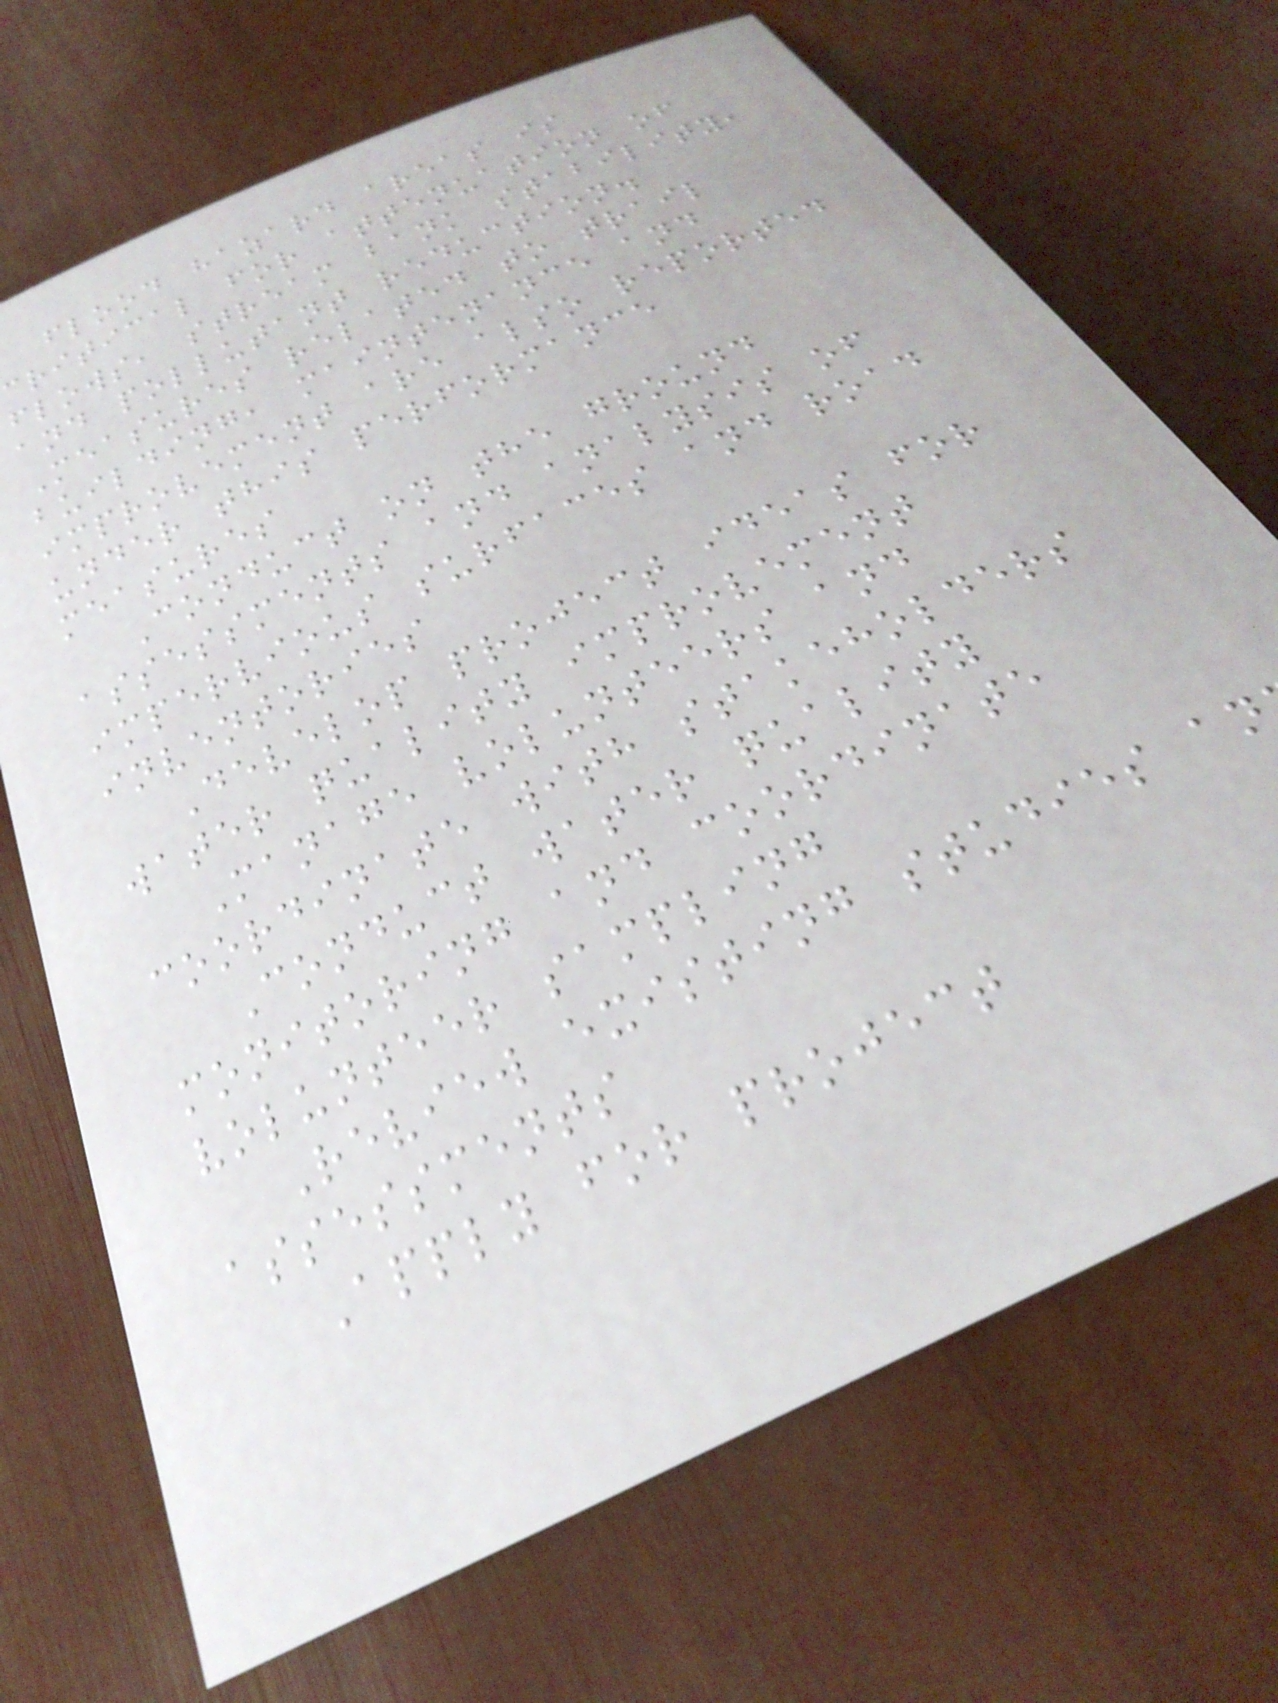flood hazard areas is
critical for attenuation of
flows, stream bank stability,
and pollutant reduction.
Measures related to trail
building, maintenance and
improvement are also reported
under this performance
measures
Conduct on the ground
assessments and analysis of
impervious surfaces and road
inventories
Develop project ideas for
water quality improvement
Manage volunteers and
coordinate with stakeholders
Conduct water quality
monitoring and coordinate
volunteer sampling
Review existing studies an
assessments
Apply for project
